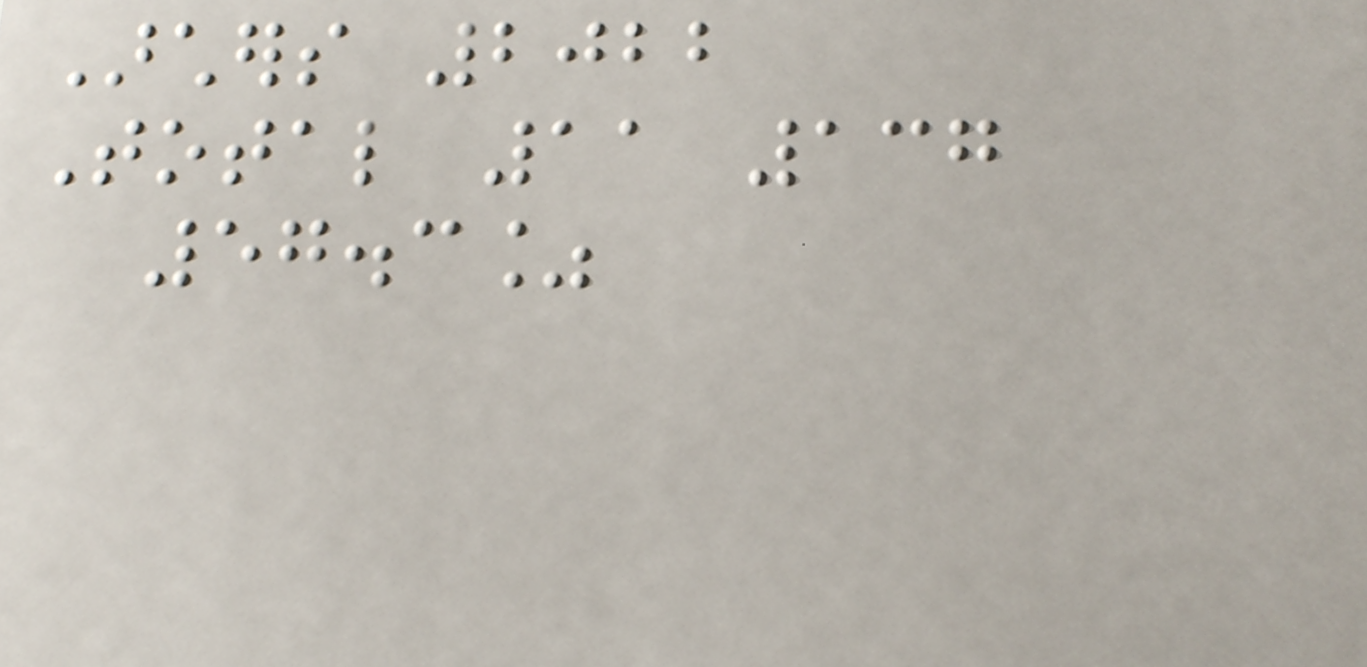Archers 2022
Total 11 137
57.3%
